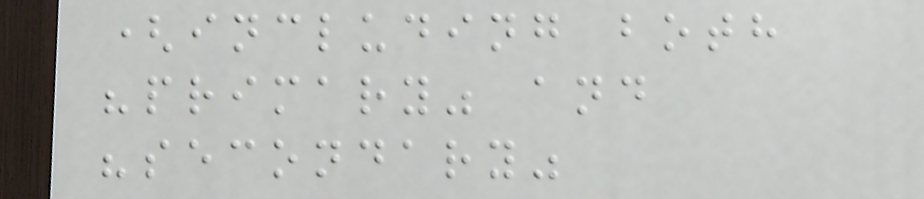(including both
"primary" and
"secondary"
